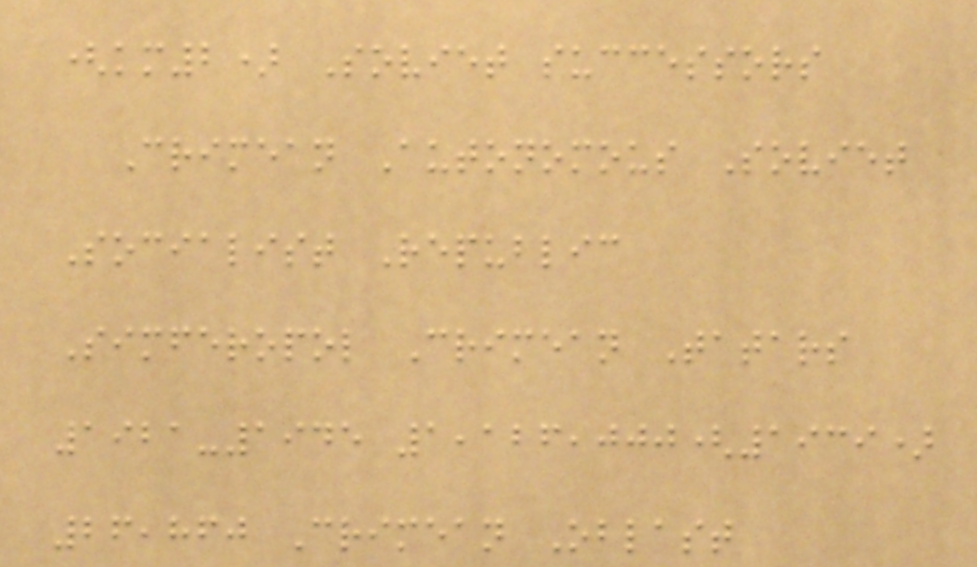(km2) Soviet successors
Crimean Autonomous Soviet
Socialist Republic
Simferopol Crimean Tatars
1921-1945 1,126,000(1939)
26,860 Crimean Oblast
